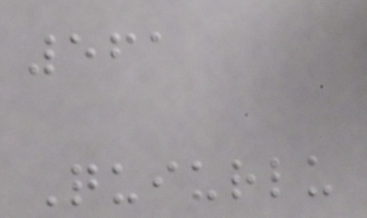561
Quiurlu
